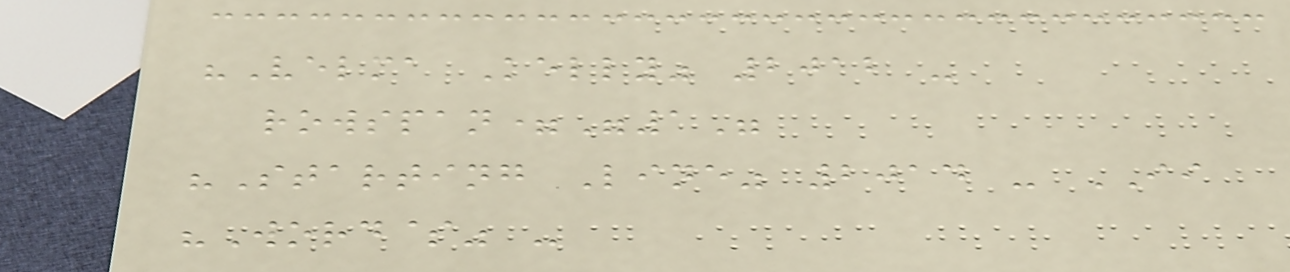"Velma Kelly" 2012 -
rowspan="1"
"Starting Line" 2014 - II
"Word$" -
